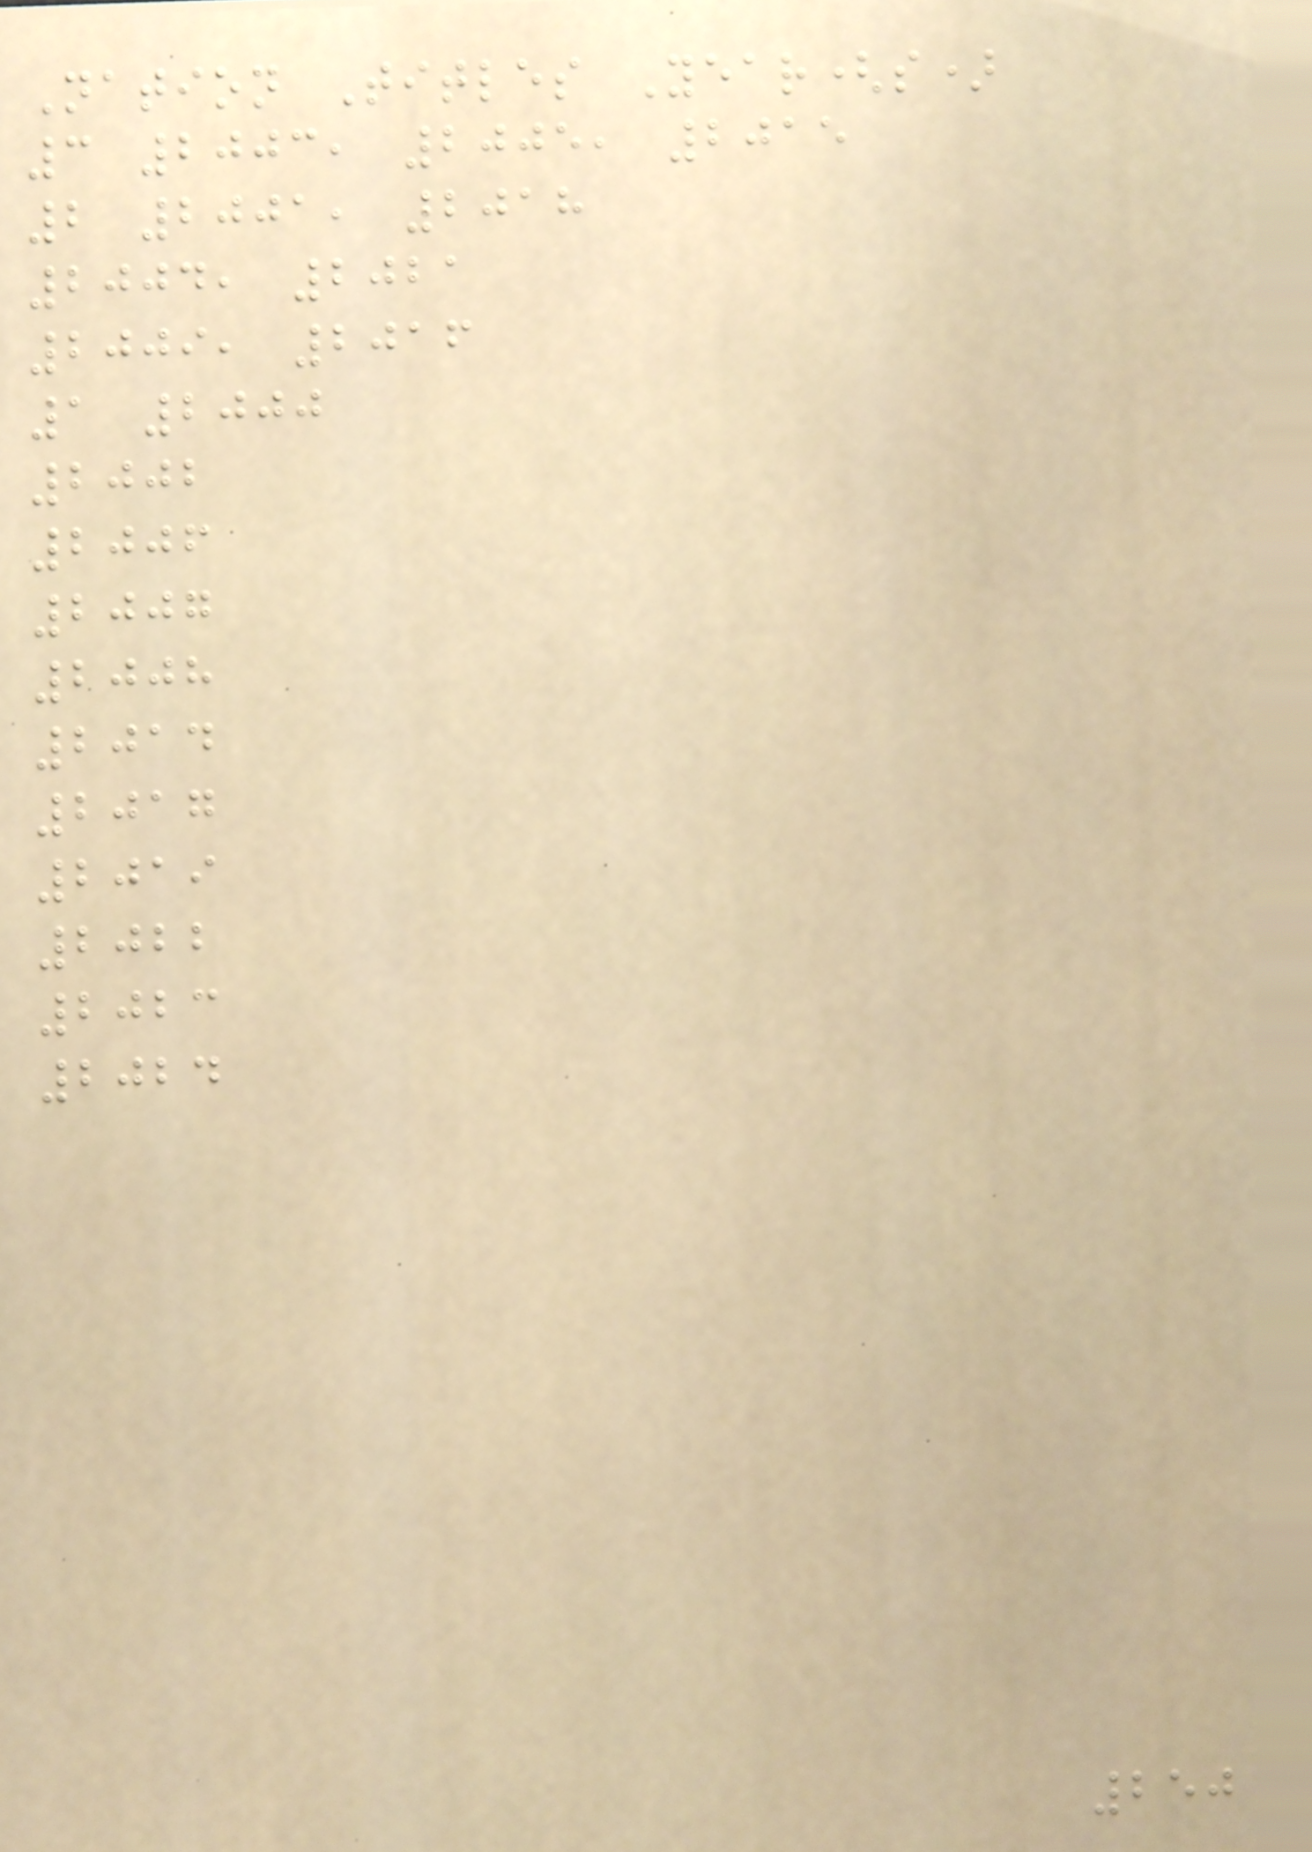Nation Titles Year(s)
3 2003, 2005, 2015
2 2001, 2018
2004, 2021
2009, 2016
1 2000
2002
2006
2007
2008
2014
2017
2019
2022
2023
2024
250
